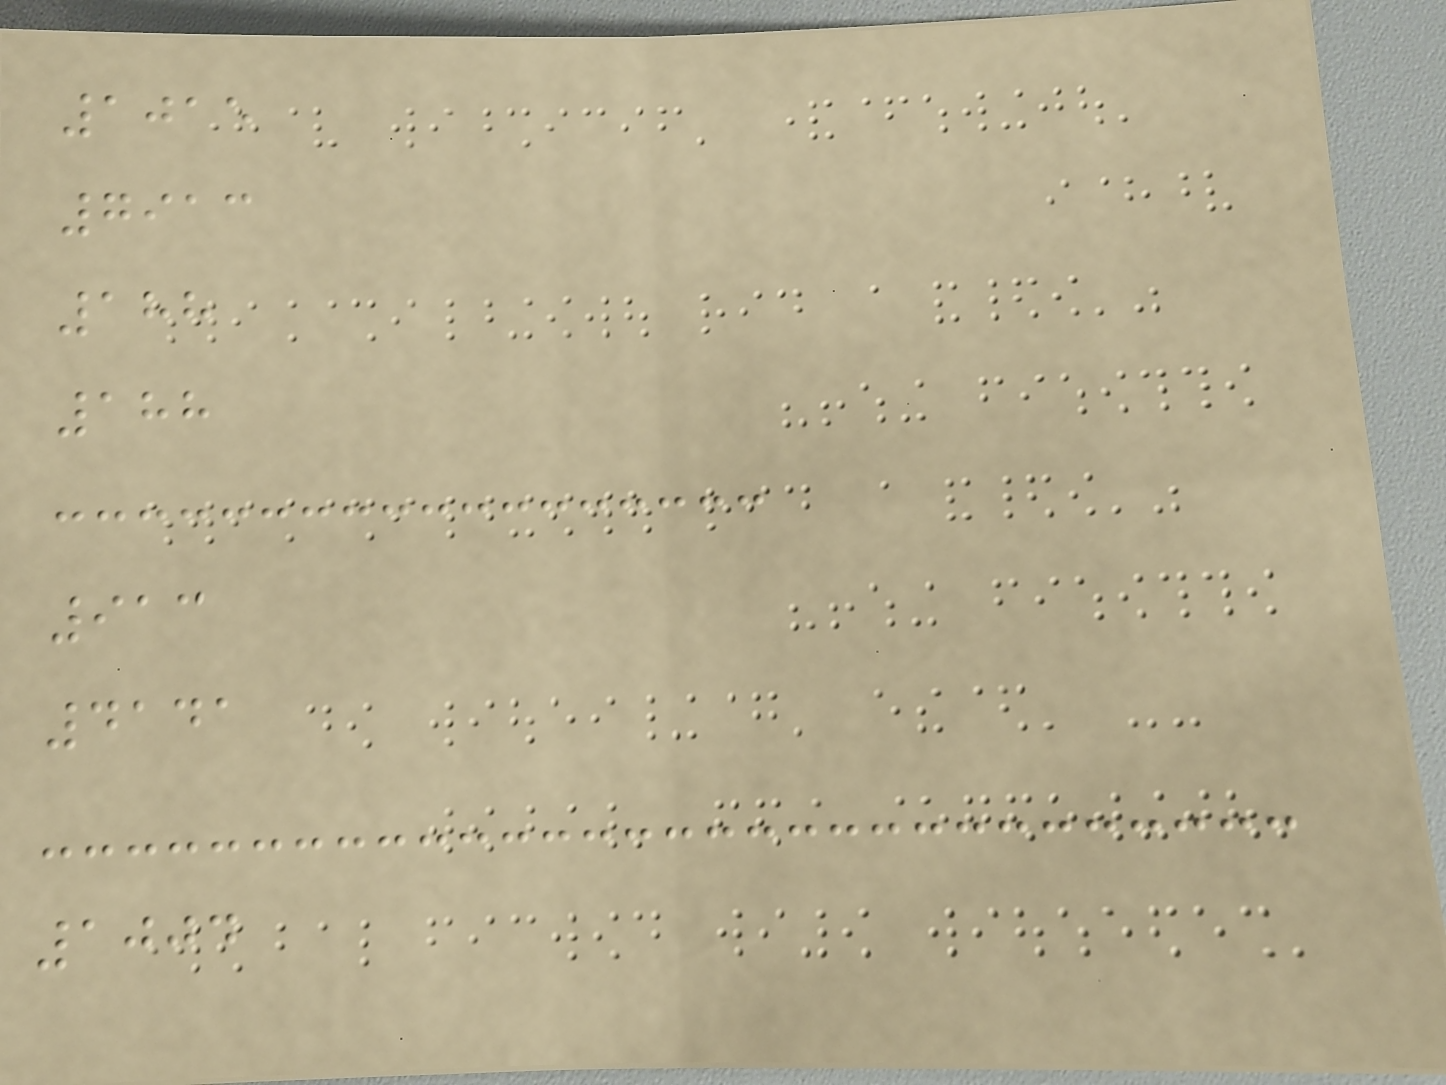1015
7913
188
188
913
4141
1004
